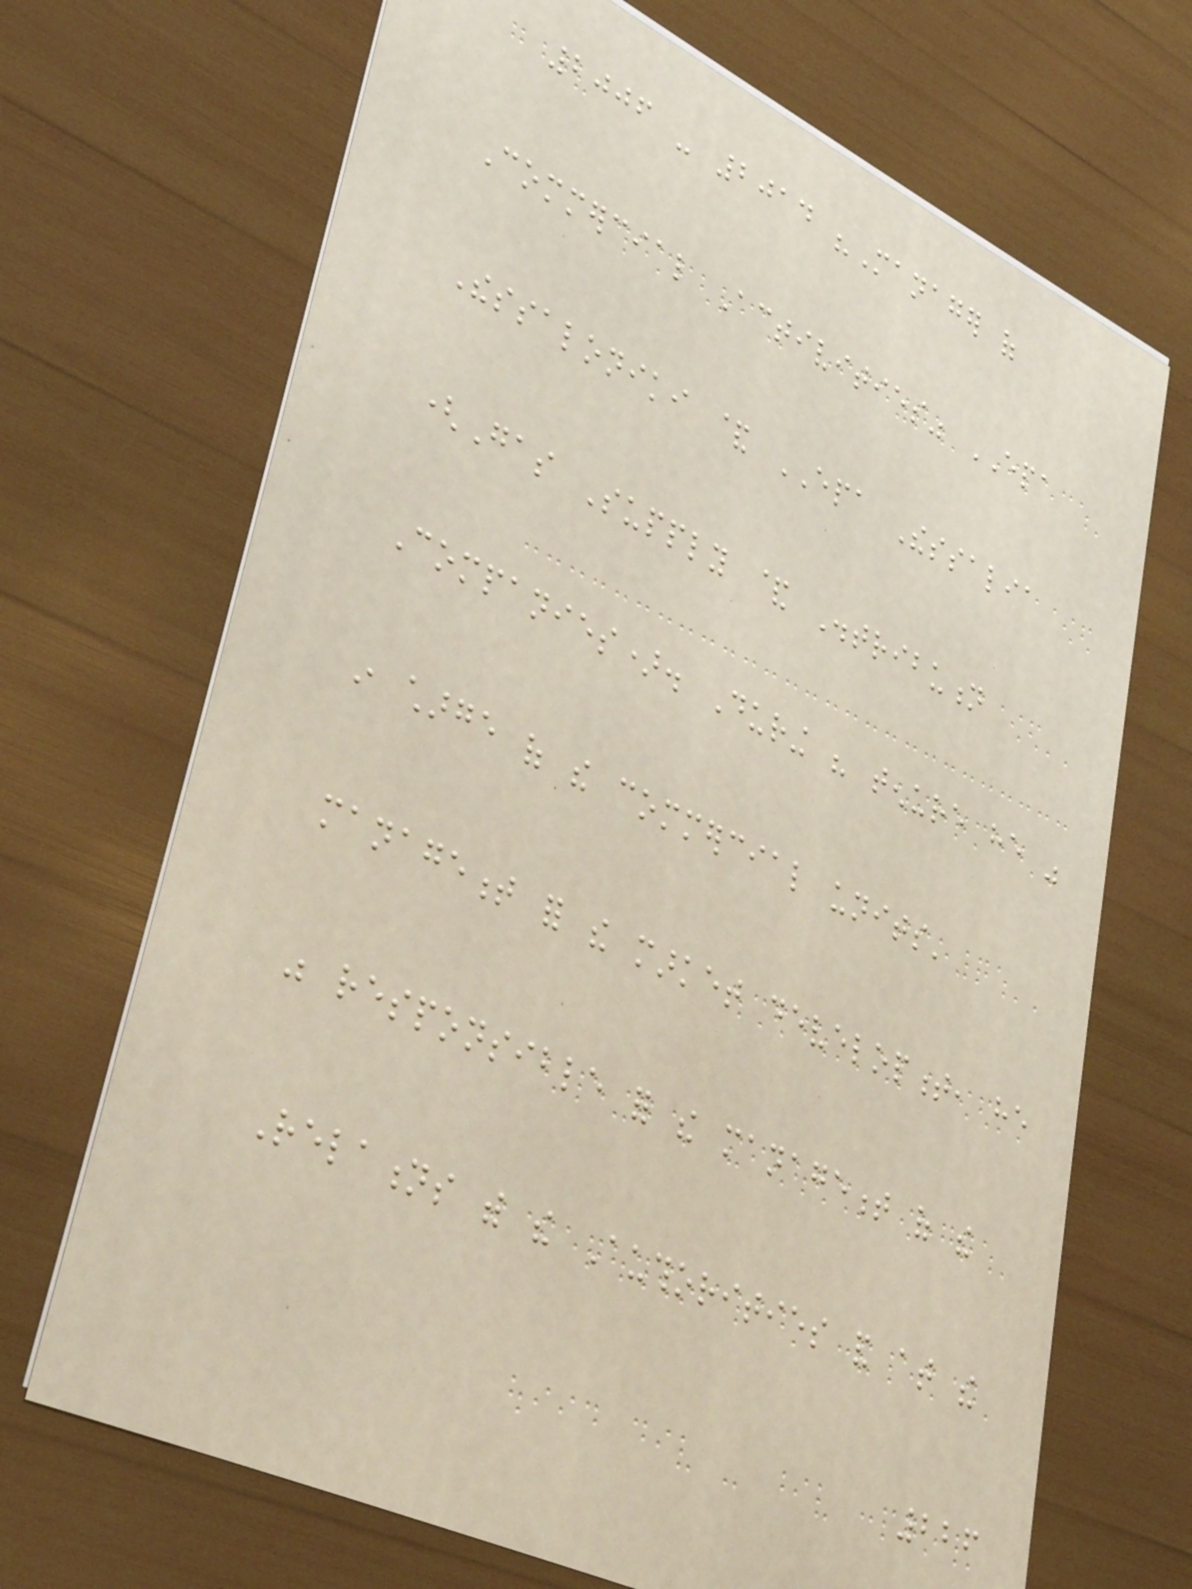2006 - 2014 "Manager of
Commercial Activities" EPA
Thessaloniki & EPA Thessalia
(Gas Supply & Distribution
Companies). During his tenure he was
in charge of the commercial units'
management for the market development, he
was responsible for the management of the
Relations with the Authorities and at the
226
